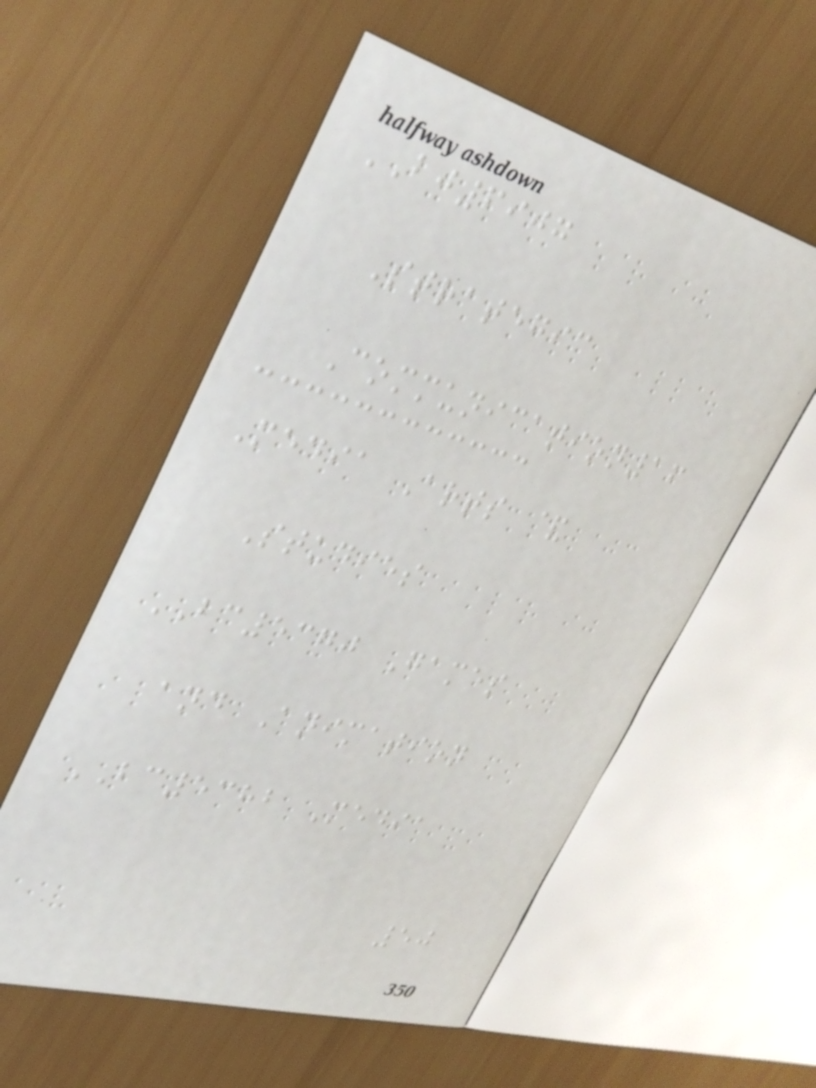BJ6907
Strategic
Communication16
Media Arts &
Studies
BC5370 Games
and Animation
BC5382 Media
50
